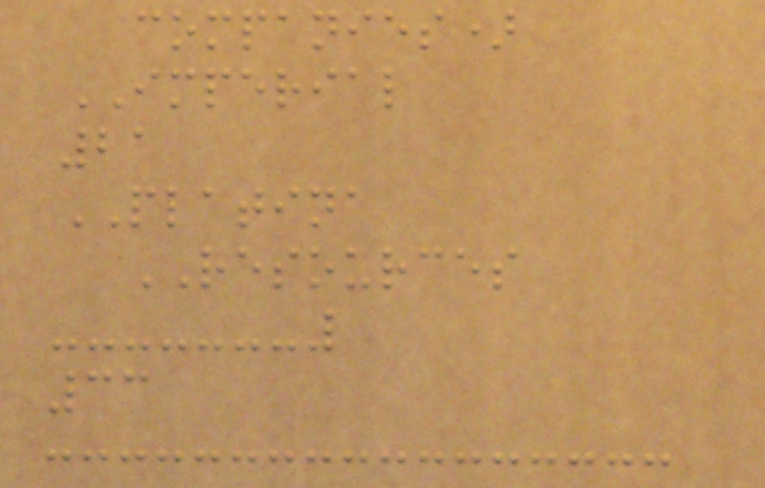companies)
IMPERIAL
21
PLATINA
RESOURCES
33
